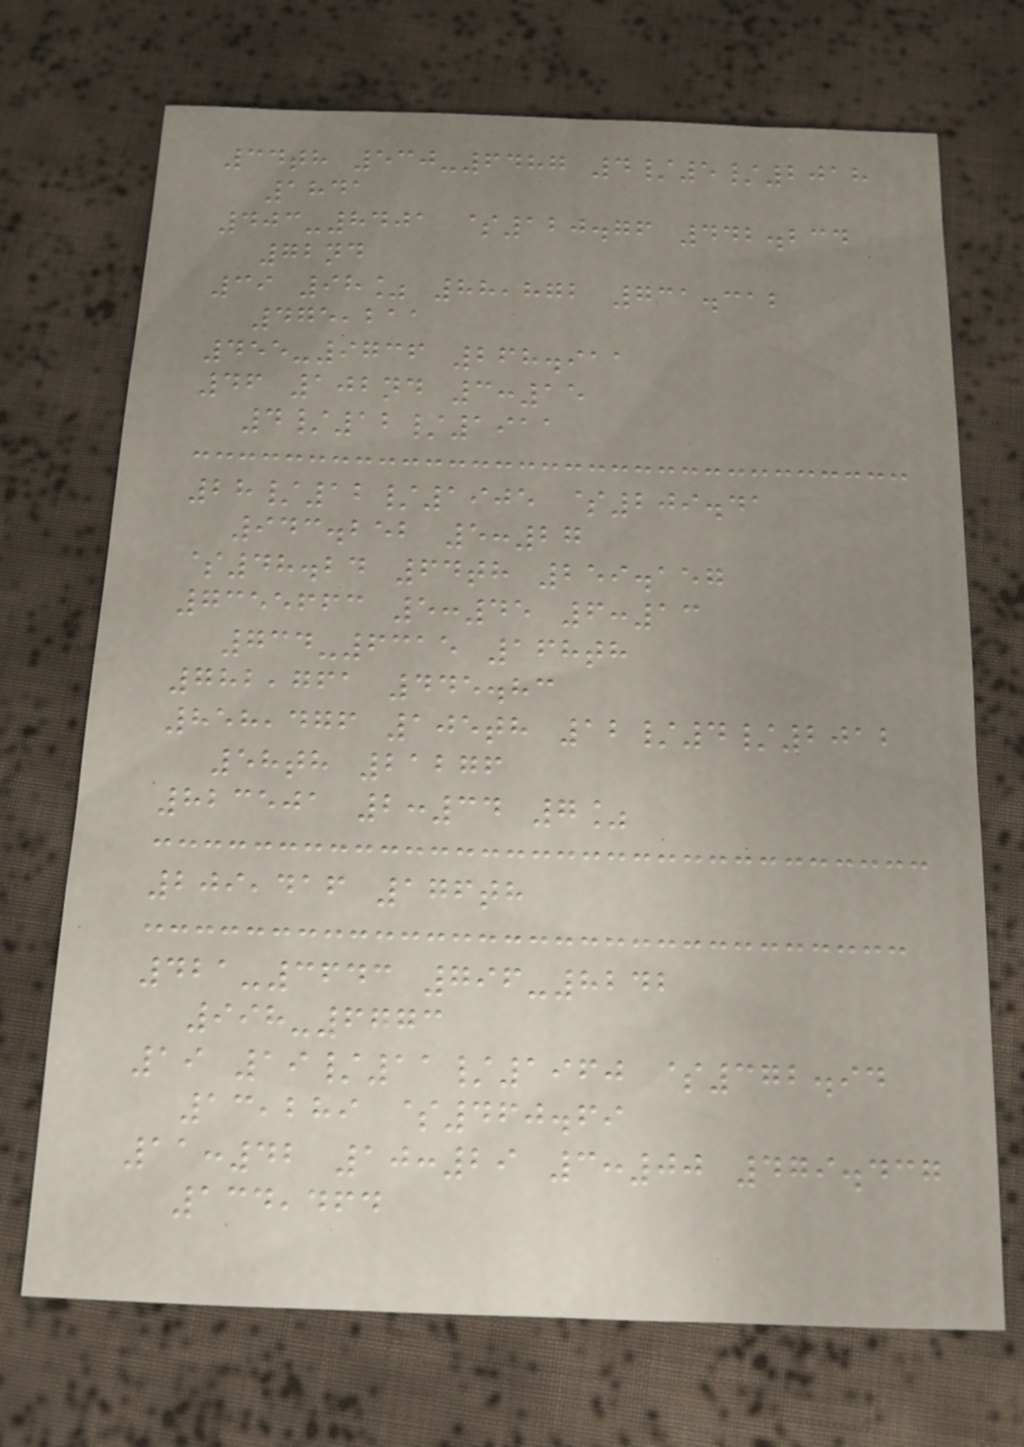34th 530-6487 4/5/2018
1841
403-8401 $120.76 442.234
72nd
39 98% 88,872 731.312
475,211
455-9736 268.911
46 102nd 3:15
4/12/1911
28/12/1905 $209.41
943.252 5:27
$48.24 64th 259.157
7355663 5:45 6:13
734-6315 168th
782,761 445.83
858,476 105th 12/4/2012
58th 21276
823501 2:34 7%
209,416 176th
421-3643 796-8242
998-6773
19 19/11/1960 $372.94
13,289 $460.69
11:42 10:29 3:00 479.437
134,464
